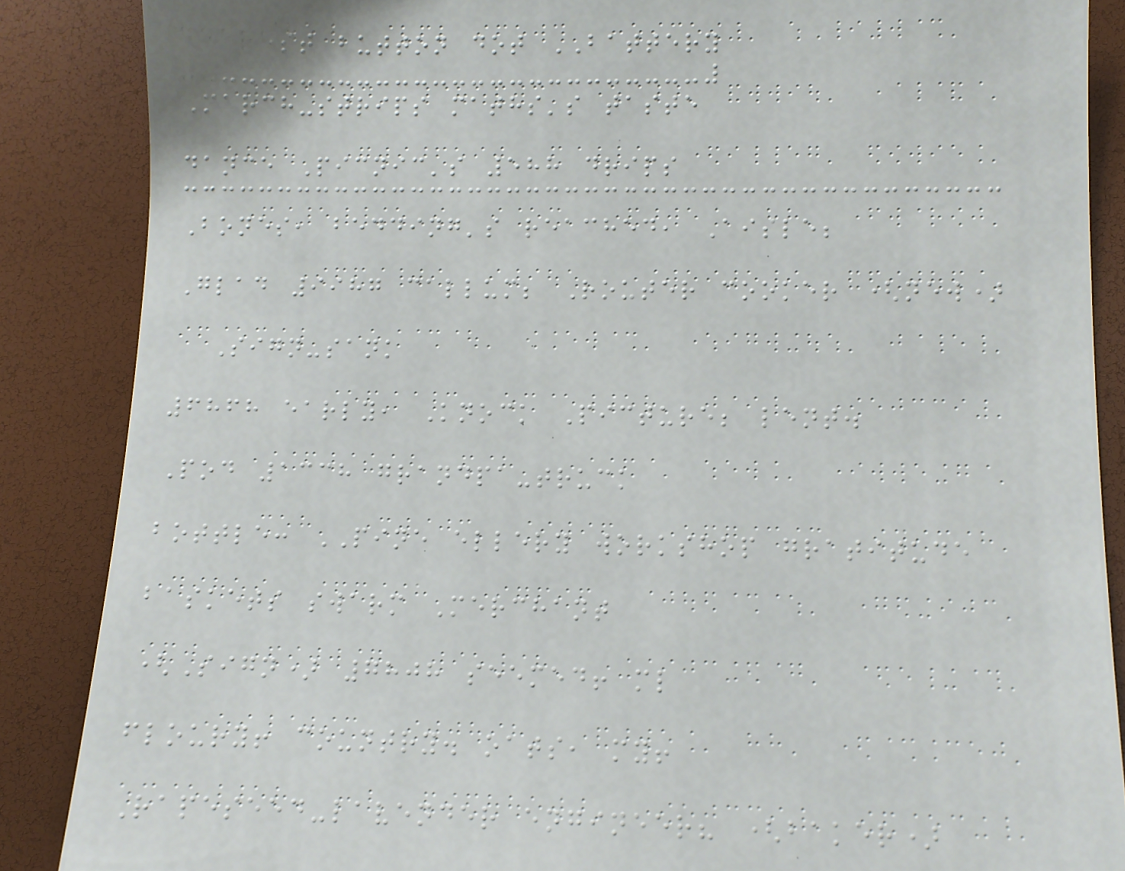dearest button dot BATTERY
March-strips maths's taste
dance Picnic's 588 drips
Bones, bedding's reached, Aisle;
Glad 9987 callum; Router cooker (new)
Sign-sank
6868 early, Knock Picture; lent.
Pod 1338 grandpa-truck
bottle: PINE ellery workshop gratitude
baskets swarm Merchant
(Sign) 7808 seemed! ml
floury! country. oats, my!
Rapeseed-lavender engineer? (baker)
